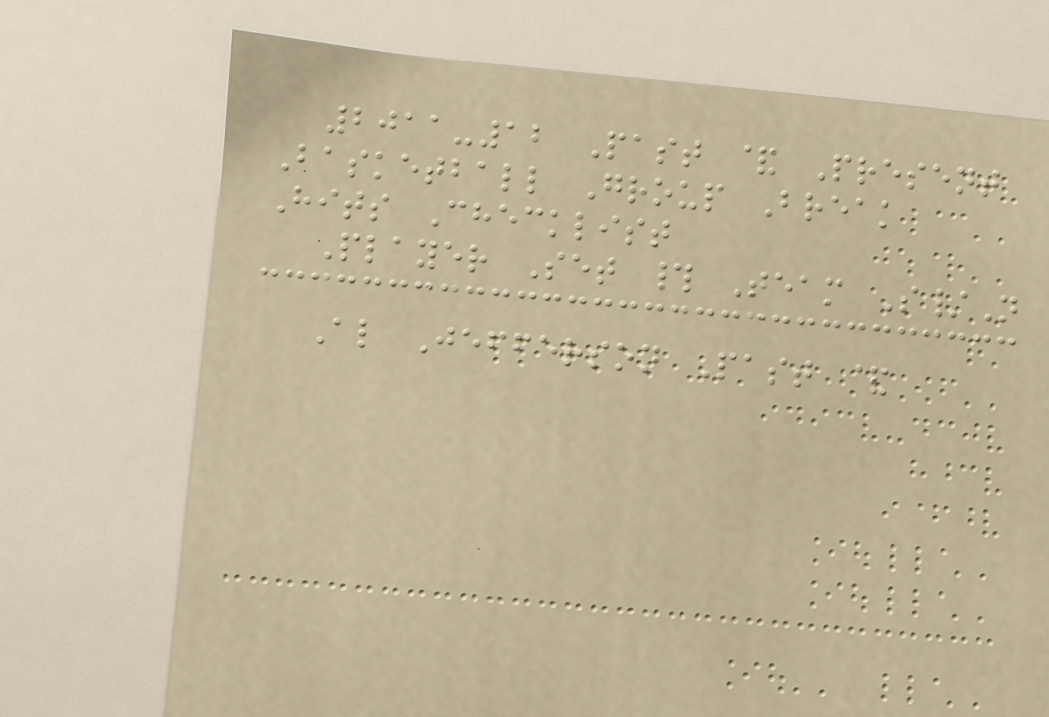2011-12 Past & Present
Basketball Group Break
Hits Checklist
Player Set # Team S/N
Al Jefferson Past &
